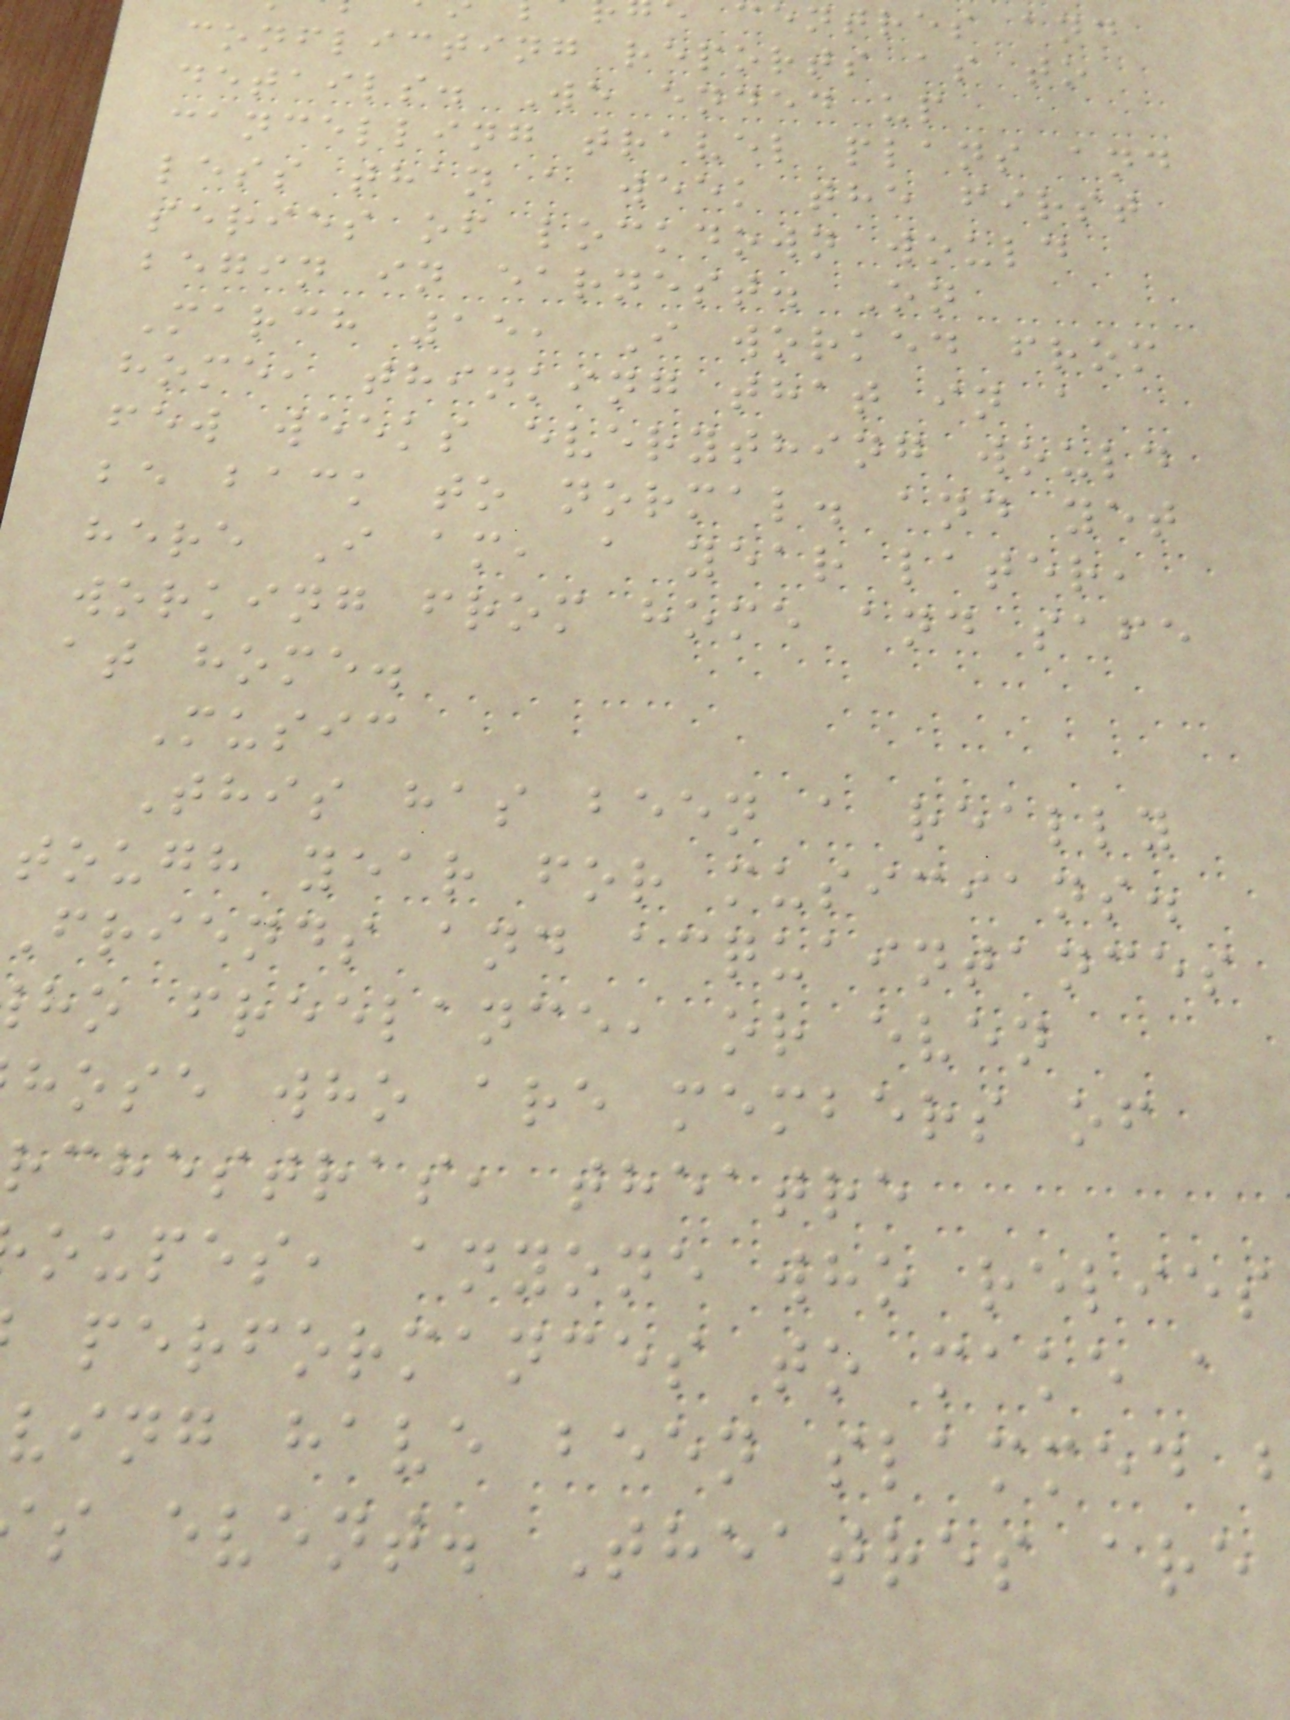centres and
conflicting reports as to
details. We ended up
cancelling travel plans and
less than a week the first
series of lockdown would
begin in earnest. On
March 15, I worked from
home, thinking that in a
few weeks everything would
be back to normal. and yet
here I am, a year later,
working from home and safe
at home.
Music
This has been a really
tough year for musicians.
friends and acquaintances
ho freelance, or even
hose who are members of
rchestras, theatre
oupes, anyone who relies
performances to make a
ving have been slammed
s event. Theatres are
